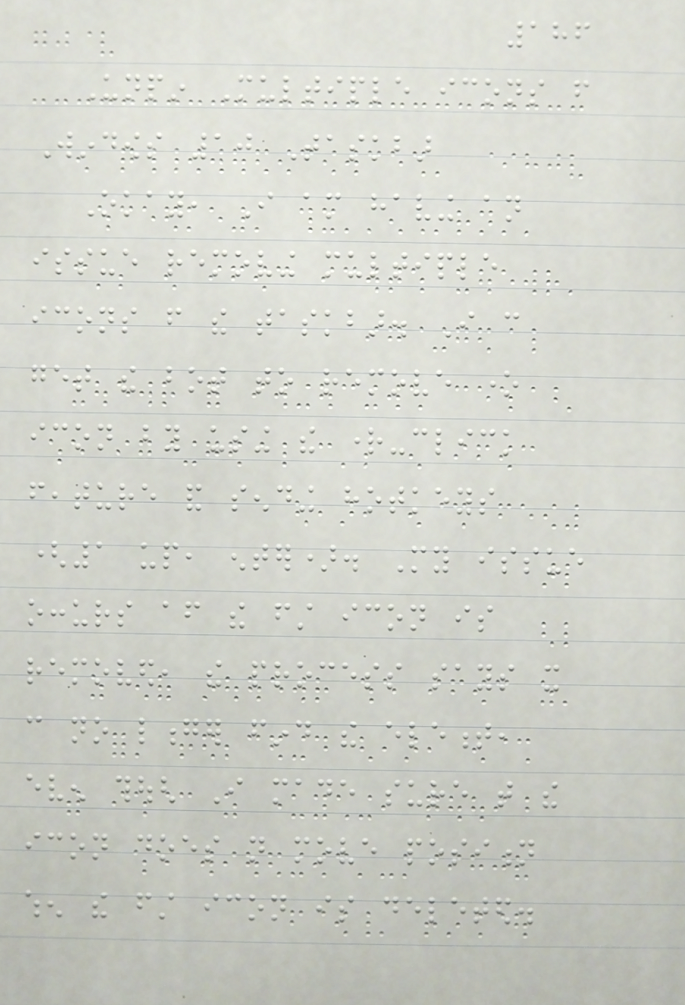186
Unpin Multiple icons from
Windows 10 Taskbar
Okay, I am having an
issue removing multiple
icons from the taskbar. I can
get the bot to remove one
icon by using the right-click
feature and sending hotkeys
(1 up, enter). My issue
occurs after the first icon is
removed, the process says it
can no longer find the element,
even though I made sure that the
icon does not move position
when the first icon is deleted.
